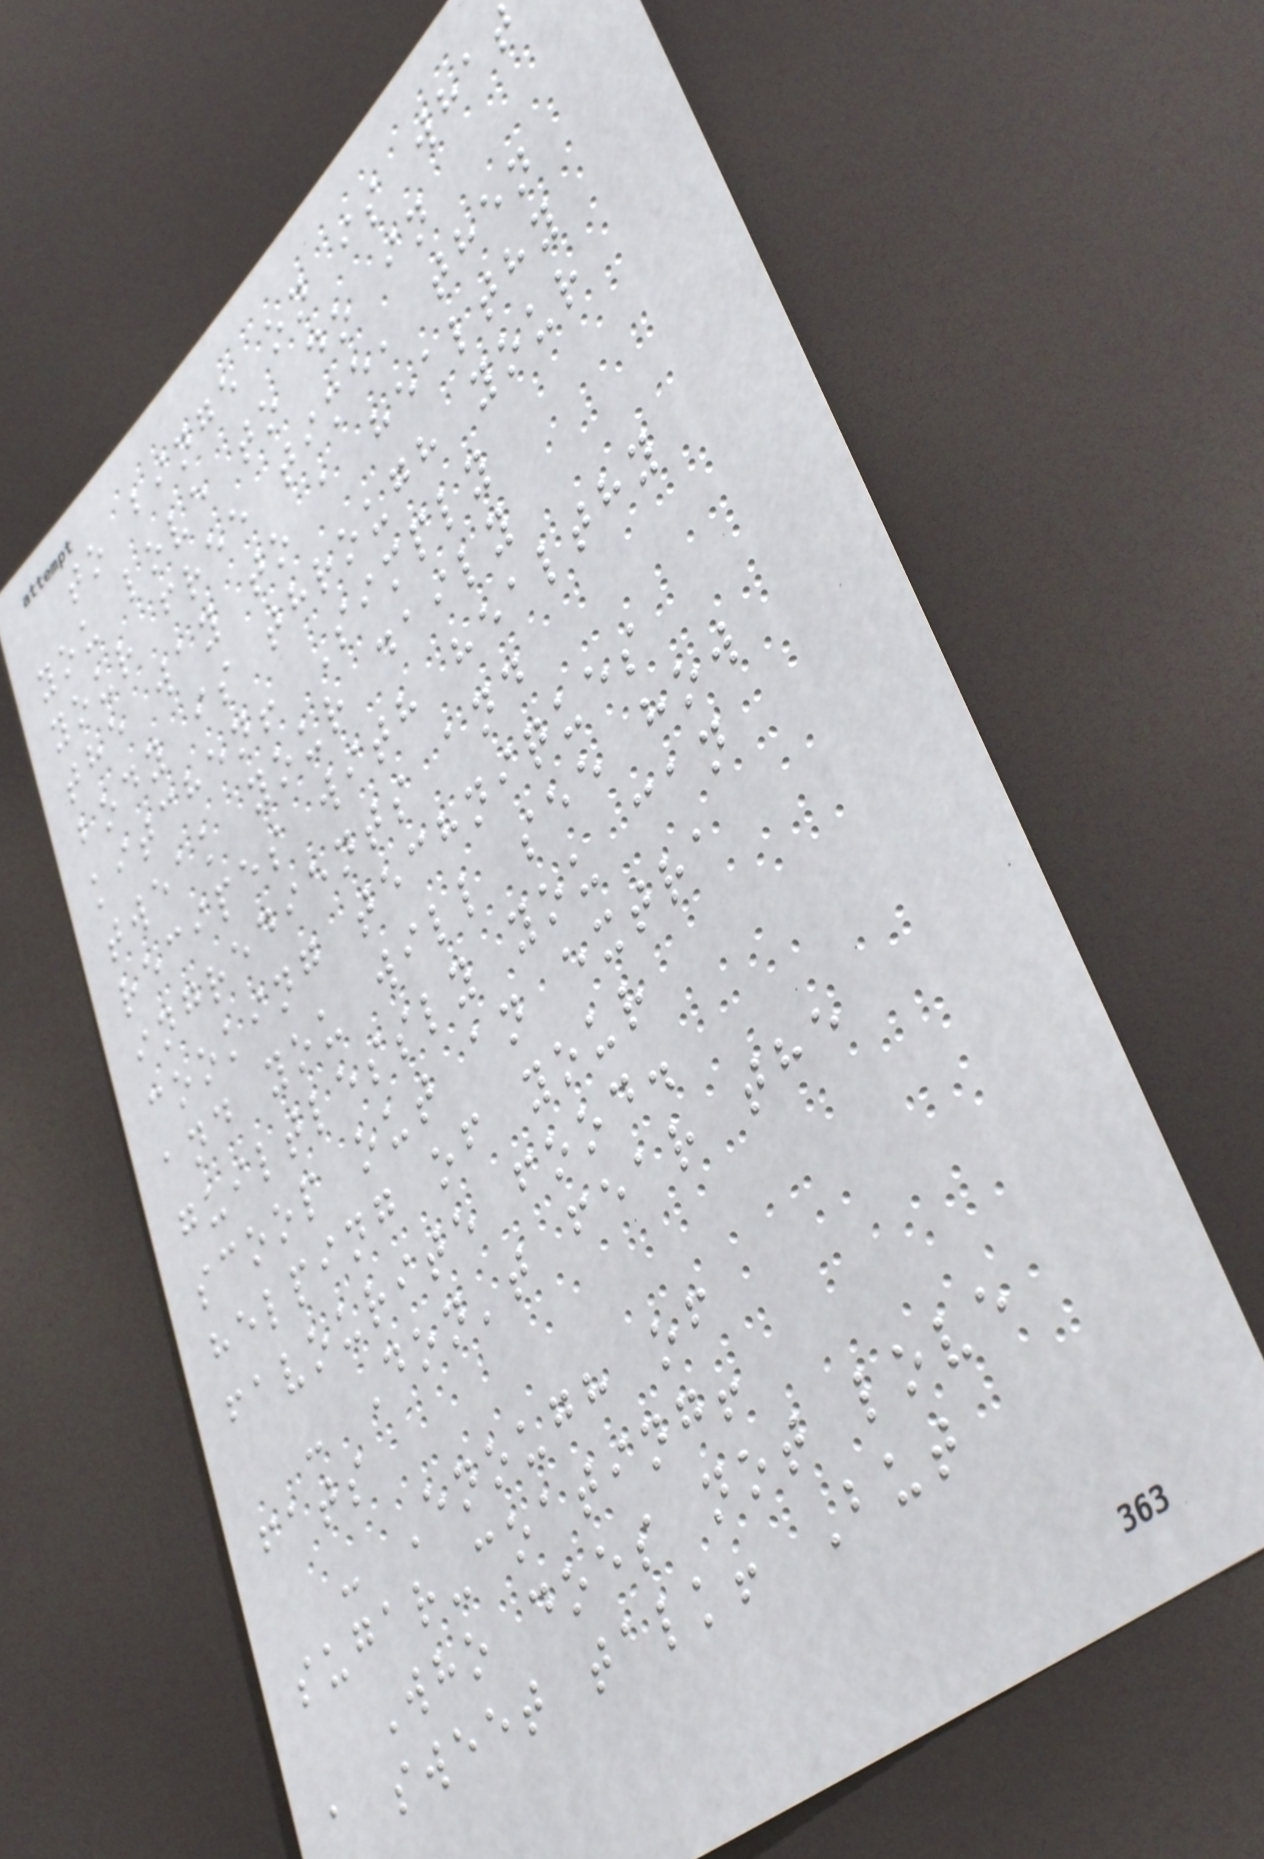to binge on is what
you love to do in
your free time, then
the way to a healthy
body is through your
kitchen! Simply
tweak your daily
recipes with healthy
ingredients and
cooking techniques
and you will see how
guiltlessly you can
scoop out an extra
helping of your
favourite food.
- Don't fear the
fats
- Enough of
sugar-coating!
Who does not love
a sweet talk! But
